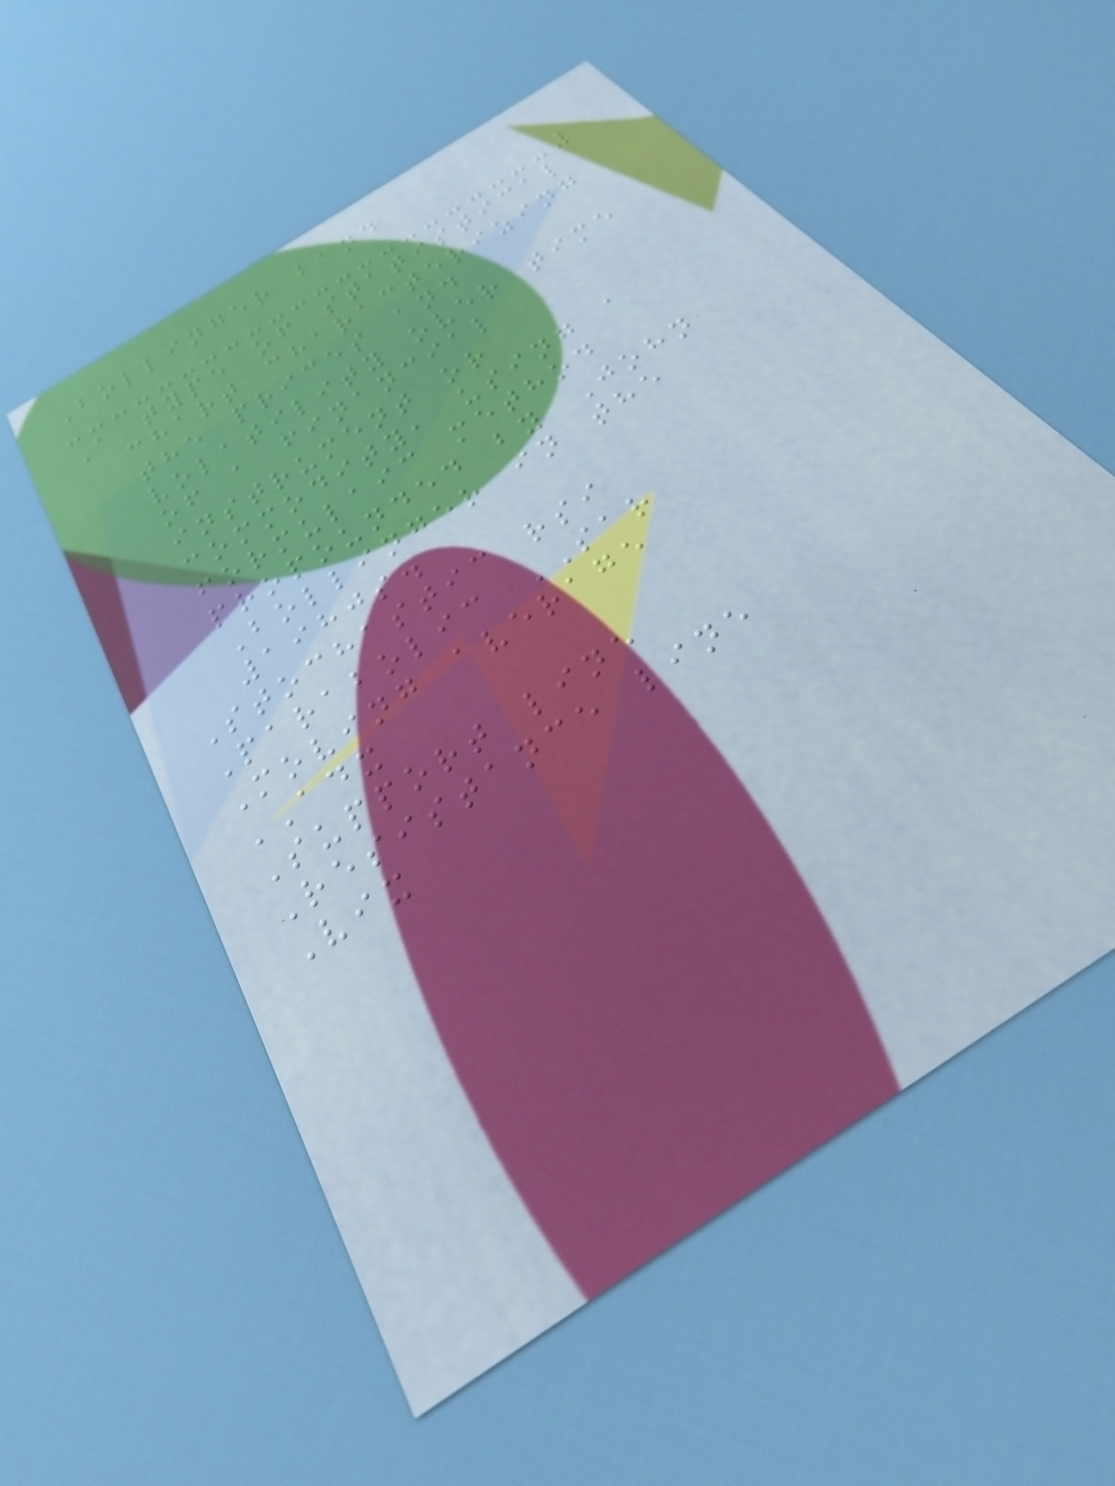Bollinger band
A type of statistical
chart characterizing
the prices and
volatility over time
of a financial
instrument or
commodity, using a
formulaic method
propounded by John
Bollinger in the
1980s.
Stochastic rsi
Parabolic SAR
Moving average
ADX
Support line
Resistance line
Vix
